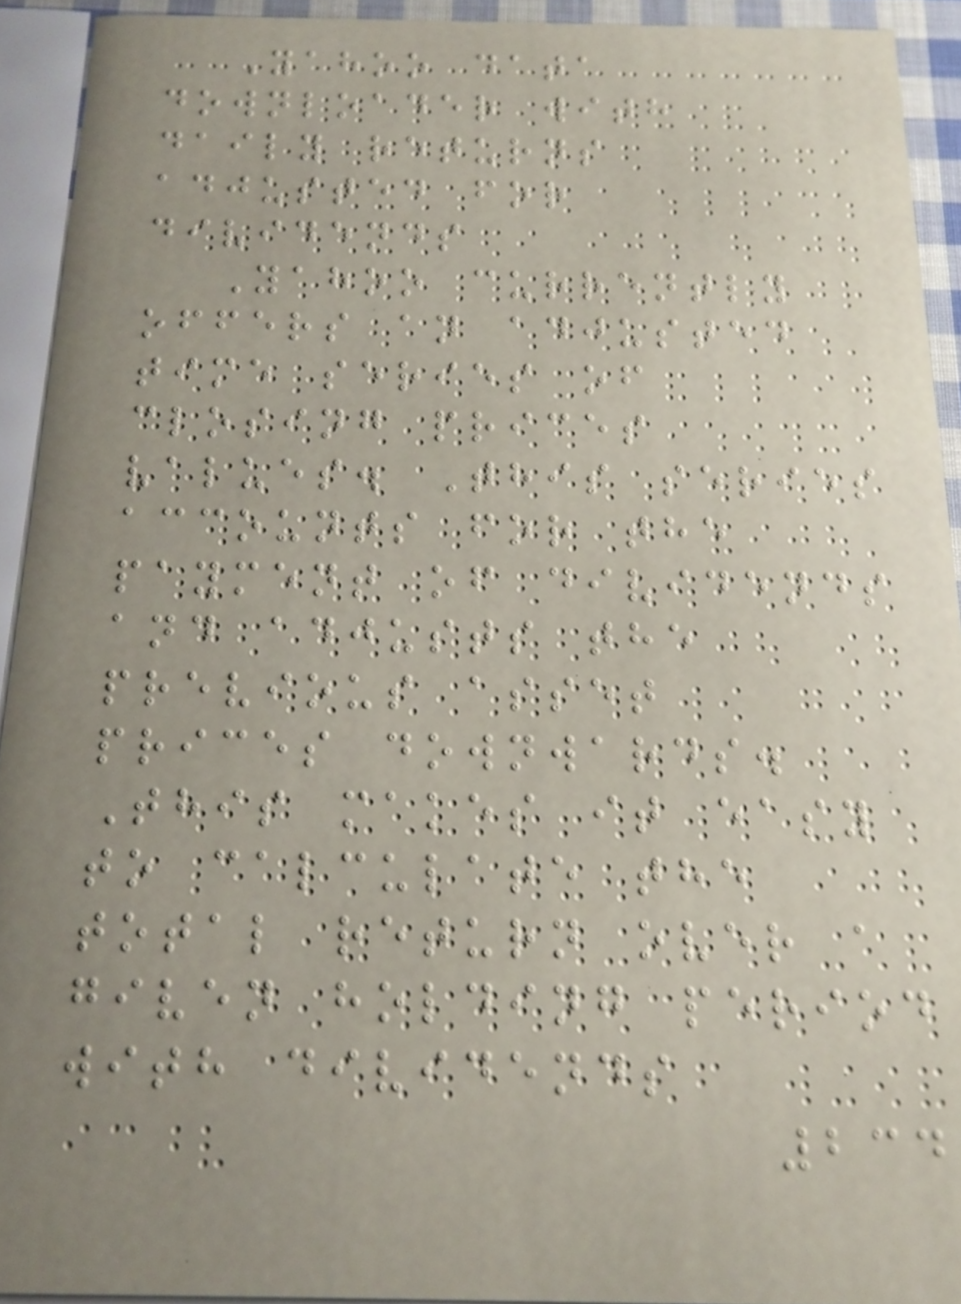Yahoo data
downloader with
daily returns
adjusted for
dividends
Yahoo currently
offers an adjusted
time series of
closing prices
values. This series
accounts for the
payment of dividends
and adjusts the
previous asset
prices downwards.
This makes it easy
to calculate the
total return over a
given holding period
with dividends
234
